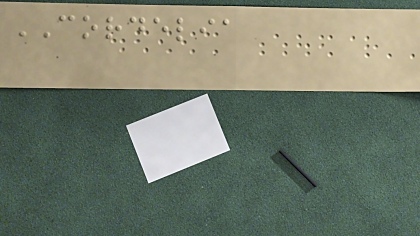CORDELIA
